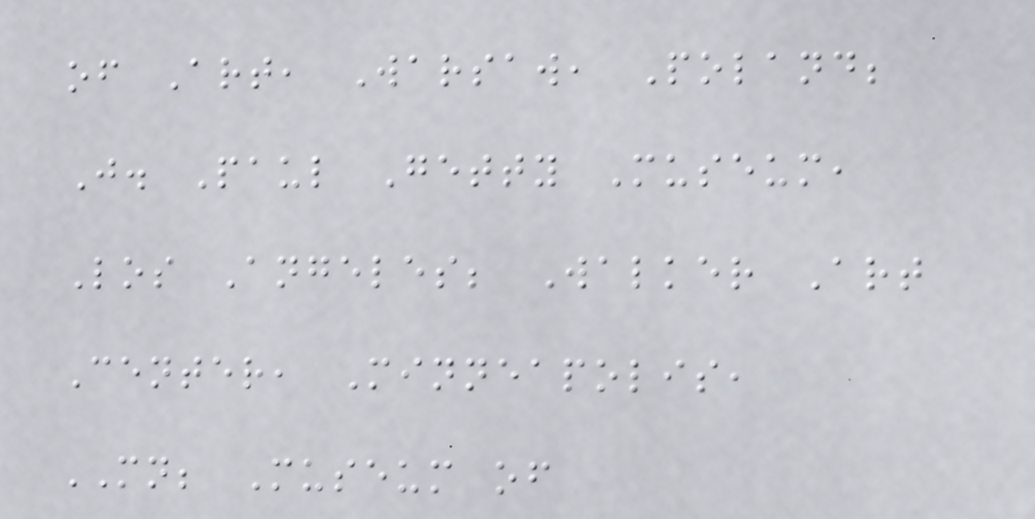of Art, Warsaw, Poland;
J. Paul Getty Museum,
Los Angeles; Walker Art
Center, Minneapolis,
MN; Museum of
